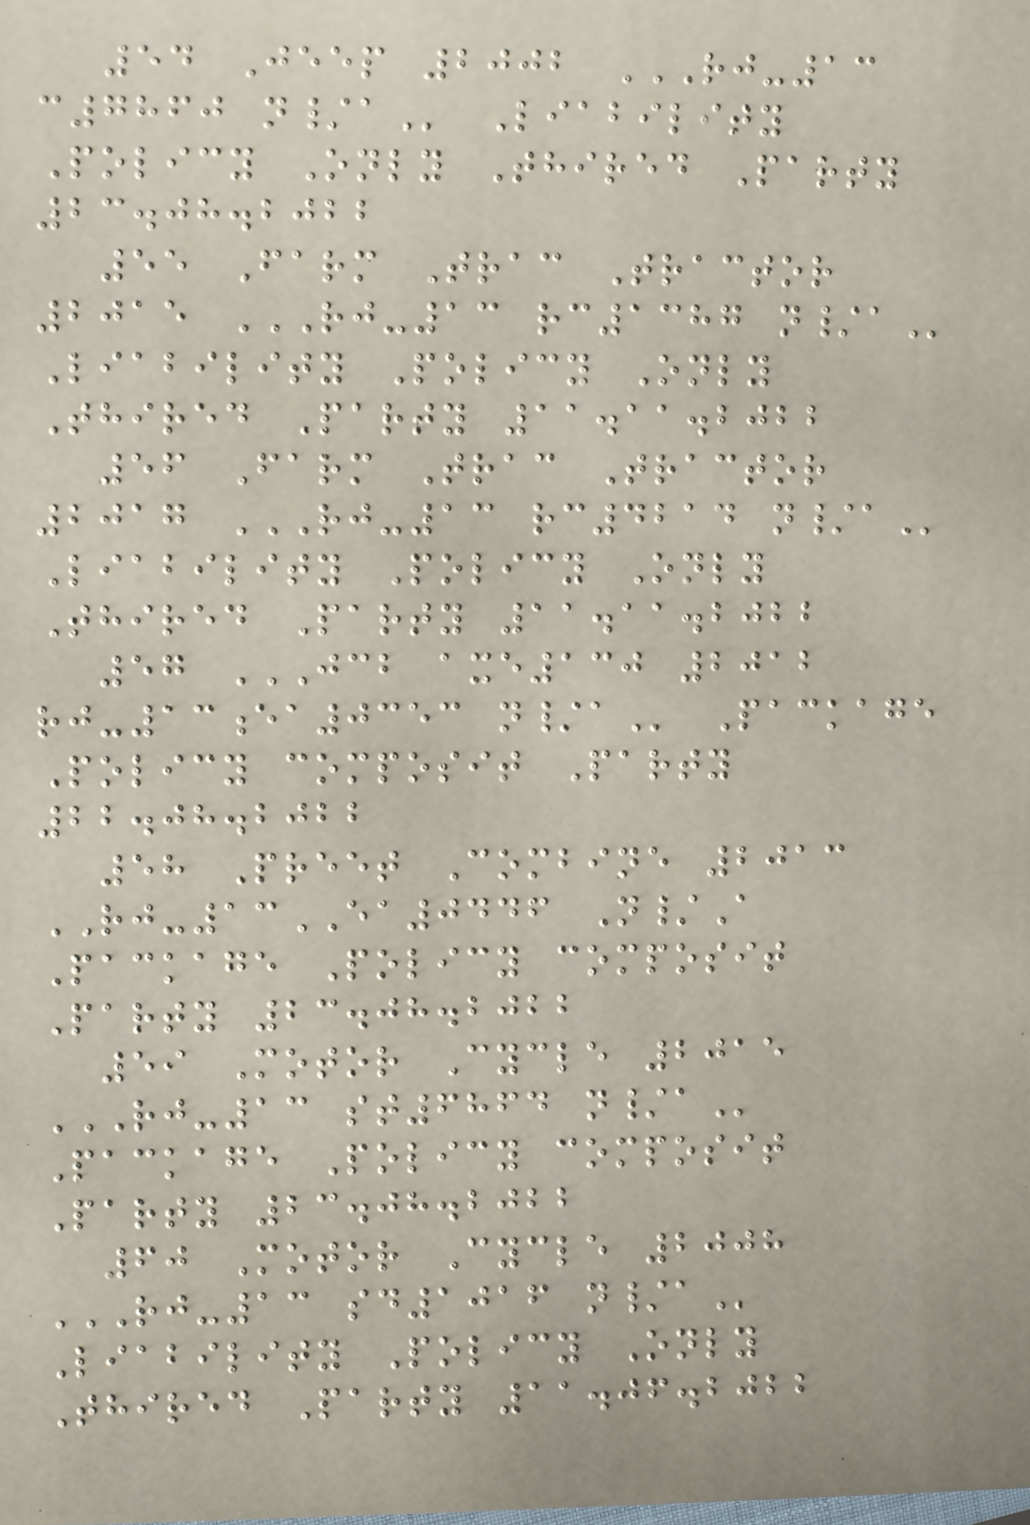54 Jeep 2002 RJ-13
C7860 N/A Liability
Policy Only Thired Party
23.08.2022
55 Farm Trac Tractor
2015 RJ-13 RC1387 N/A
Liability Policy Only
Thired Party 11.11.2022
56 Farm Trac Tractor
2017 RJ-13 RC4214 N/A
Liability Policy Only
Thired Party 11.11.2022
57 JCB AXE130 2012
RJ-13EA0353 N/A Package
Policy composit Party
22.08.2022
58 Preet Combine 2013
RJ-13EA0446 N/A
Package Policy composit
Party 23.08.2022
59 Motor Cycle 2015
RJ-13 ST6864 N/A
Package Policy composit
Party 23.08.2022
60 Motor Cycle 2008
RJ-13 SD1016 N/A
Liability Policy Only
Thired Party 11.06.2022
